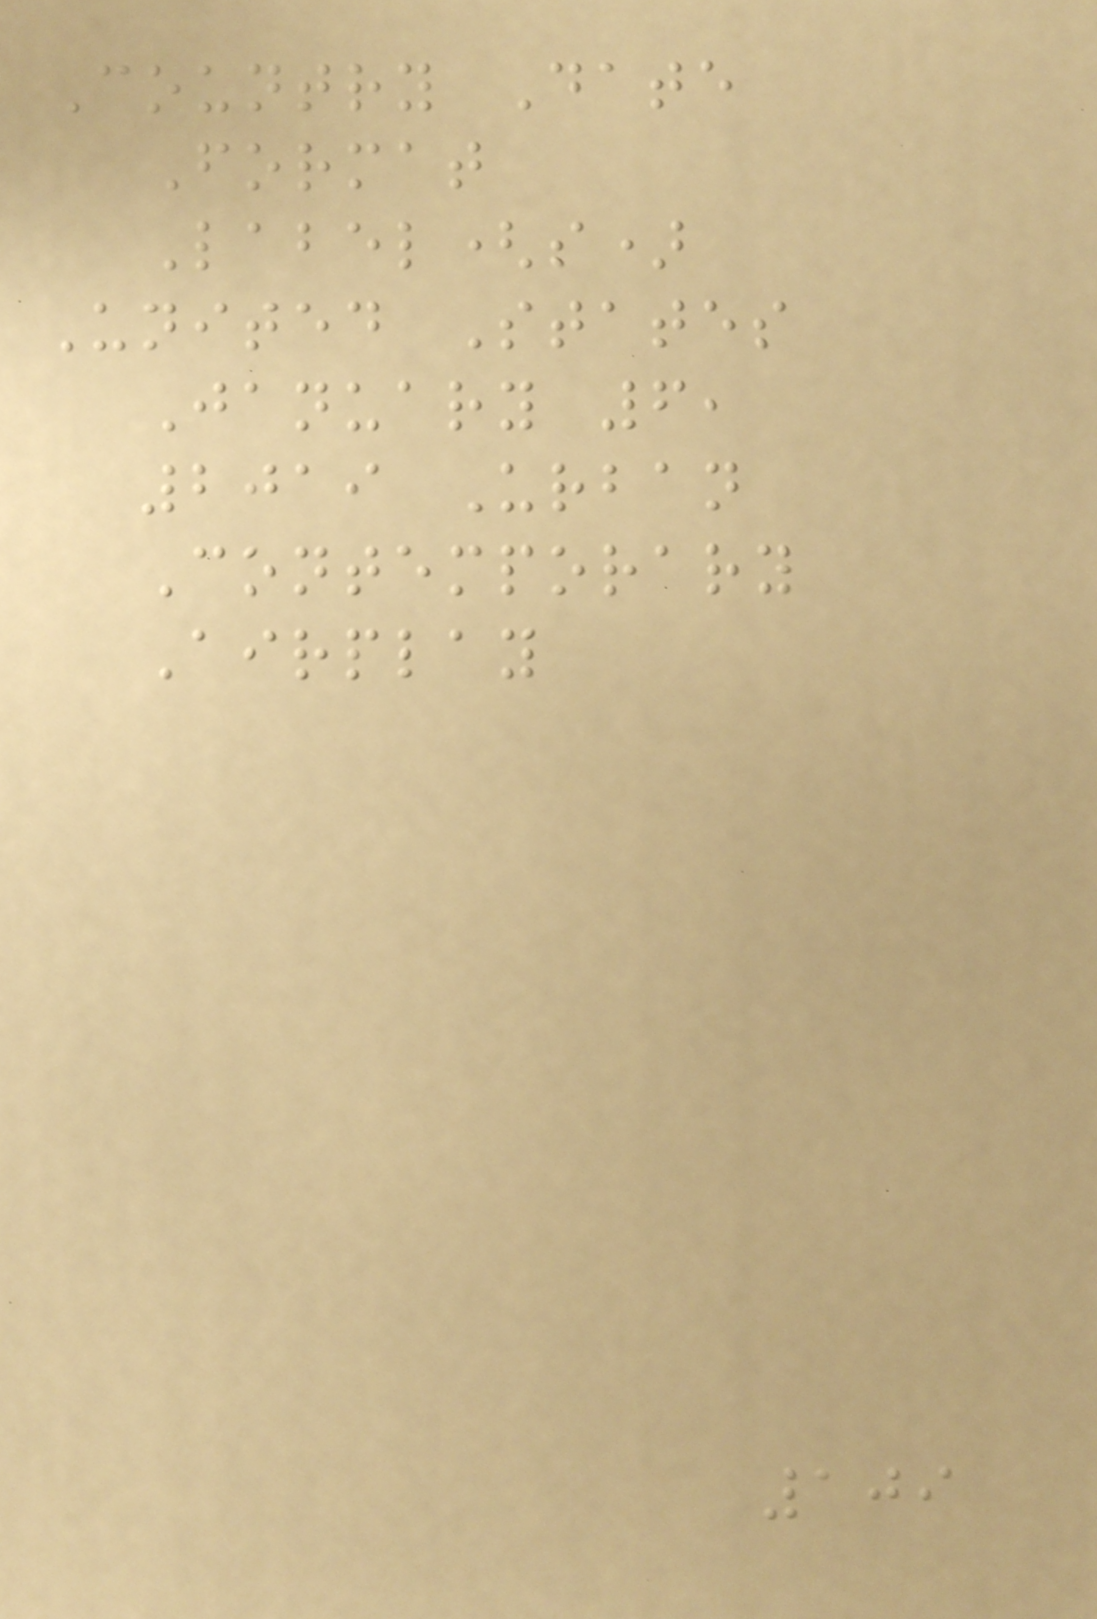Country Date
Format
Label(s)
United States
January 6,
2019 Urban
Contemporary
Airplay
109
